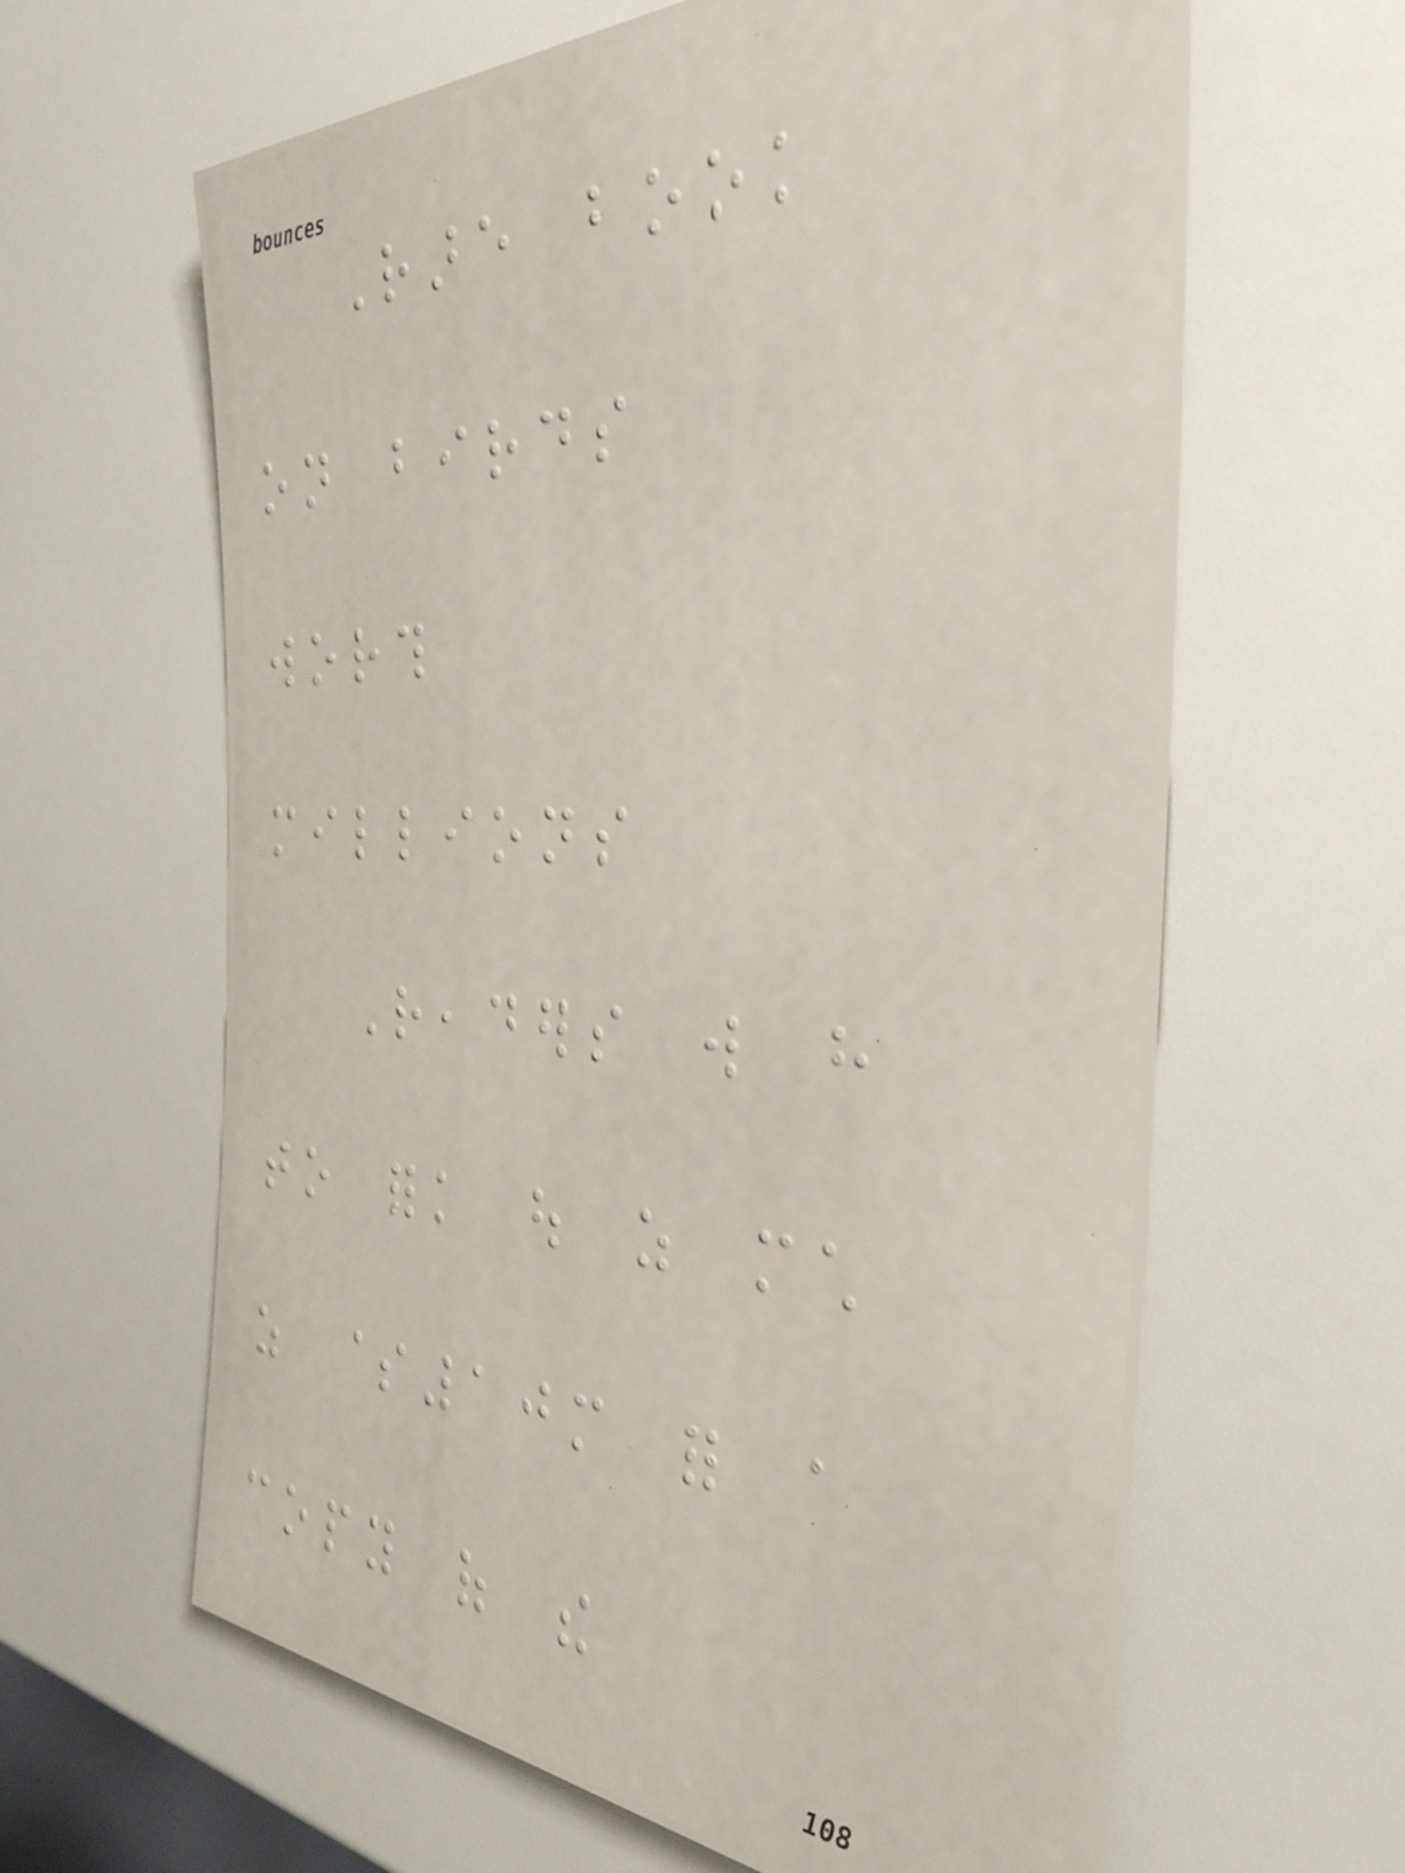Rare book
on birds
worth
millions
Readers will have
to fork out as much
as $10m for a
copy of the
